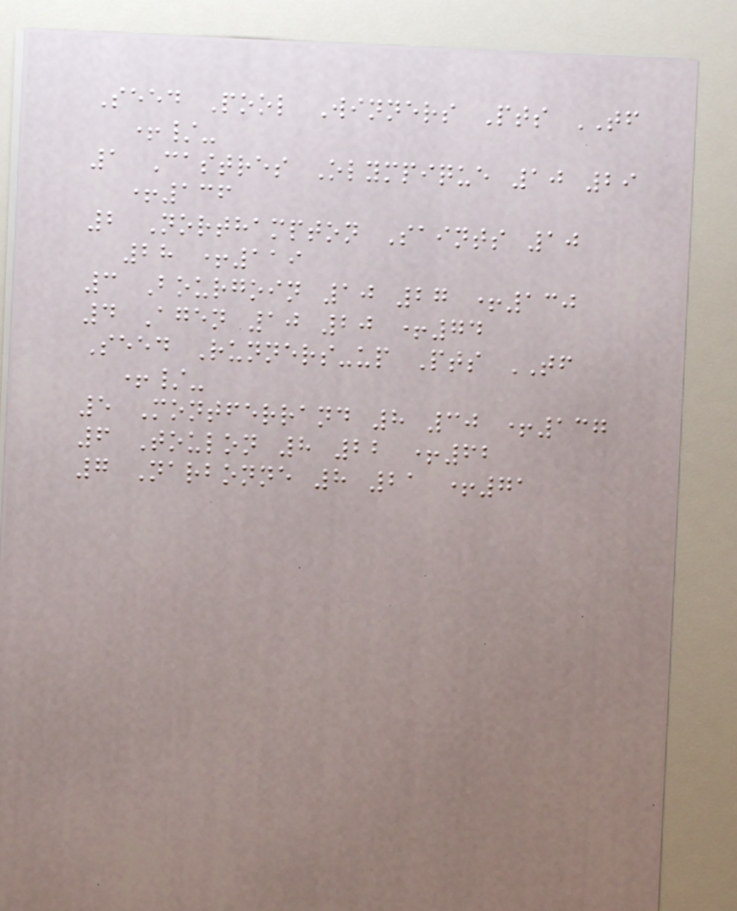Seed Pool Winners Pts TF
+/-
1 Castres Olympique 10 29
+136
2 Northampton Saints 10
28 +119
3 Bourgoin 10 27 +130
4 Agen 10 20 +74
Seed Runners-up Pts TF
+/-
5 Montferrand 8 30 +137
6 Toulon 8 22 +62
7 Narbonne 8 21 +71
